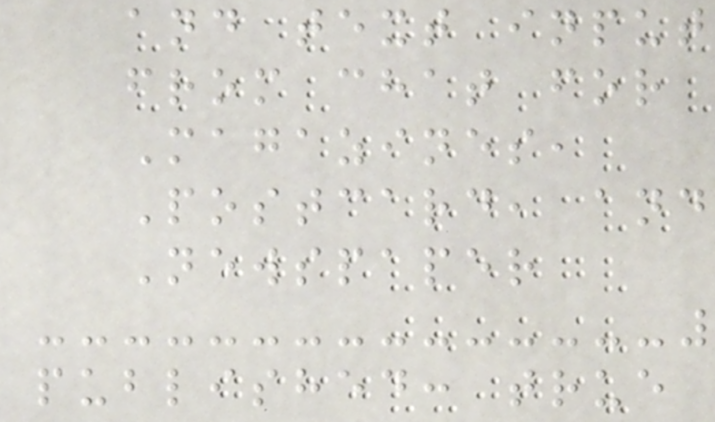and text input
from chat for
Magazines,
Postcard, and
Newspaper
published: true
